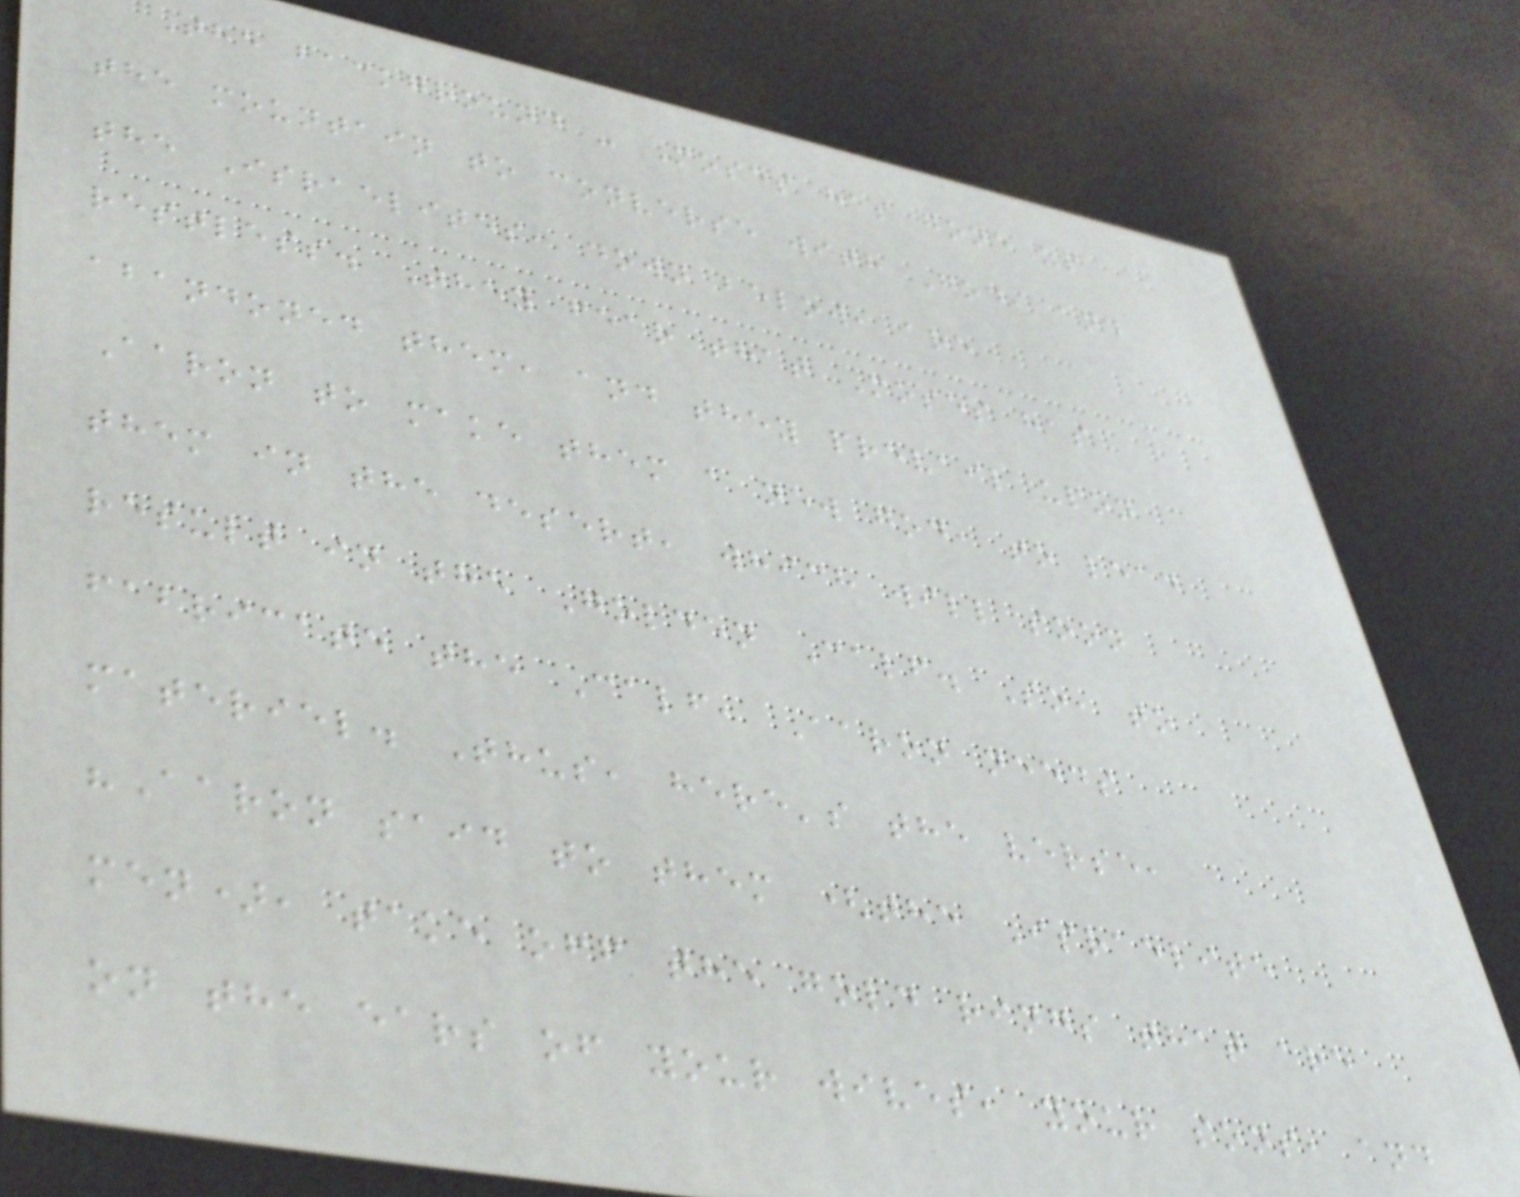The background - Moses has gone up
the mountain to converse with God, and
the Israelites, down below, are
restless. They fear that Moses has
abandoned them, and they prevail upon
Aaron to make them a new god, to lead
them in the desert, which will soon
result in the Golden Calf. So, to
fabricate the Calf, Aaron needs
materiel. Thus, here's the verse,
"Aaron said to them (the Israelite
men), take off the gold rings that are
on the ears of your wives, your sons, and
